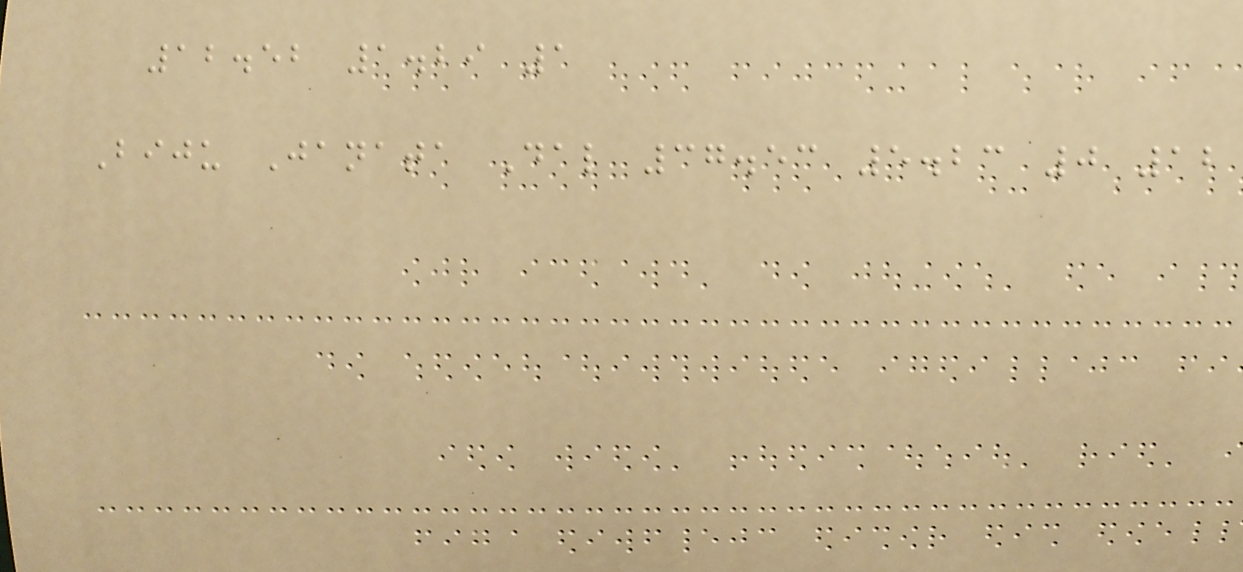12.52 1.29 1
Biju Janata Dal 37.53 5.23 0 12
